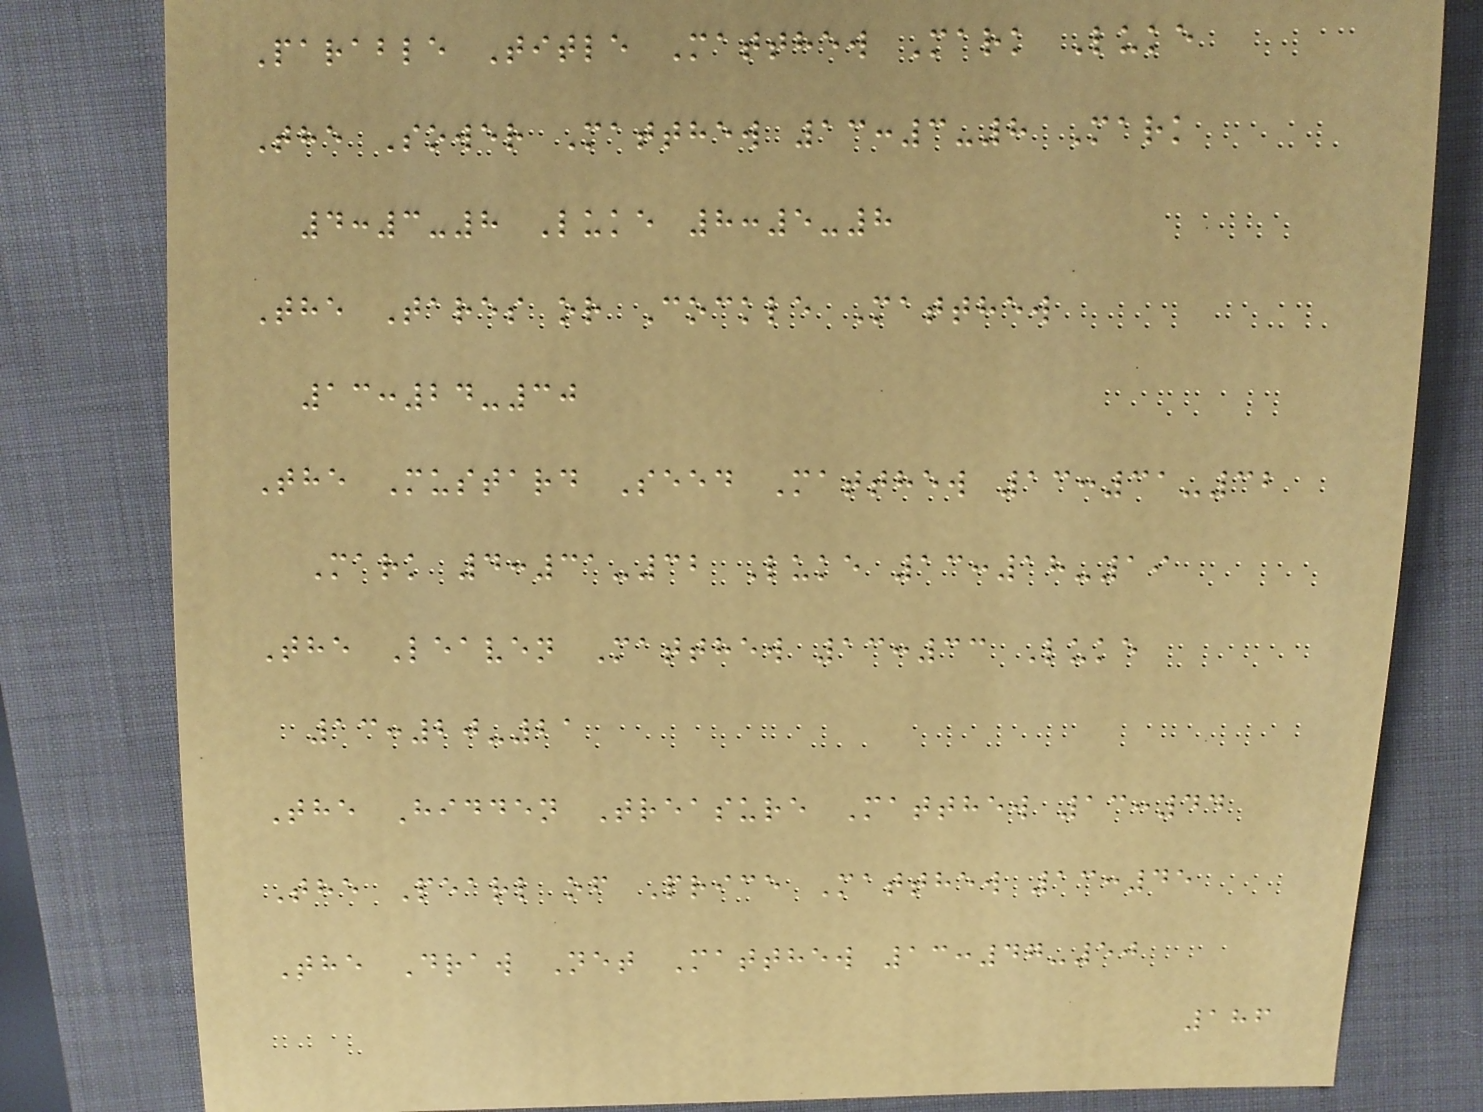Parable Title Matthew Mark Luke
The Sower Matthew 13:3-8 Mark
4:3-8 Luke 8:5-8
The Tares or Cockle Matthew
13:24-30
The Mustard Seed Matthew 13:31-32
Mark 4:31-32 Luke 13:18-19
The Leaven Matthew 13:33 Luke
13:20-21
The Hidden Treasure Matthew 13:44
The Pearl of Price Matthew 13:45
The Draw Net Matthew 13:47-50
186
